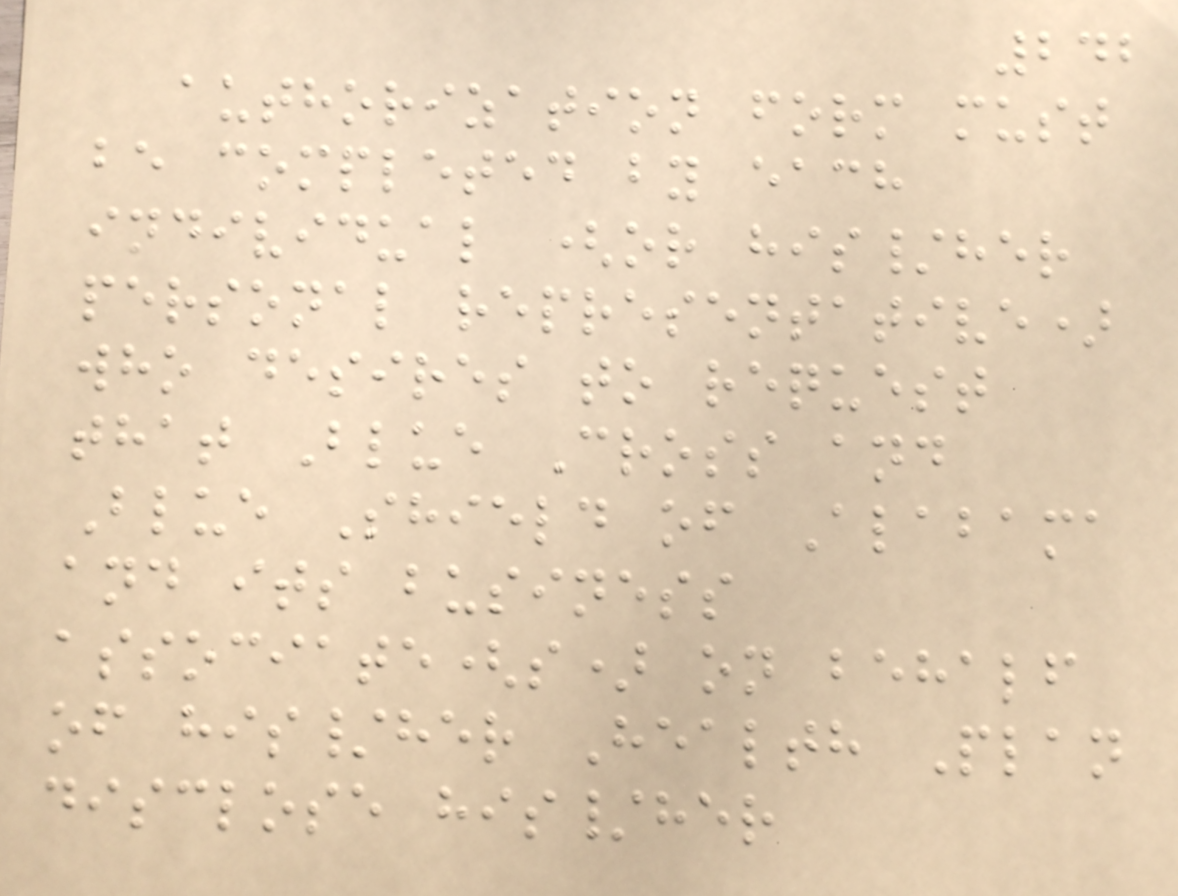242
authorization form must
be completed by each
individual (or his/her
personal representative)
who desires to request
that Blue Cross and
Blue Shield of Alabama
and its business
associate(s) on behalf
of his/her Health Plan
disclose his/her
